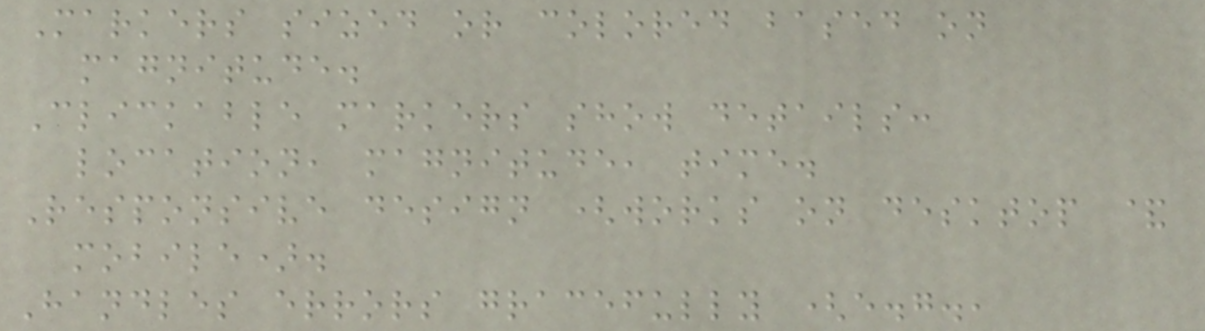Markers sized or colored based on
magnitude.
Clickable markers show details:
location, magnitude, time.
Responsive design (works on desktop &
mobile).
Handles errors gracefully (e.g.,
